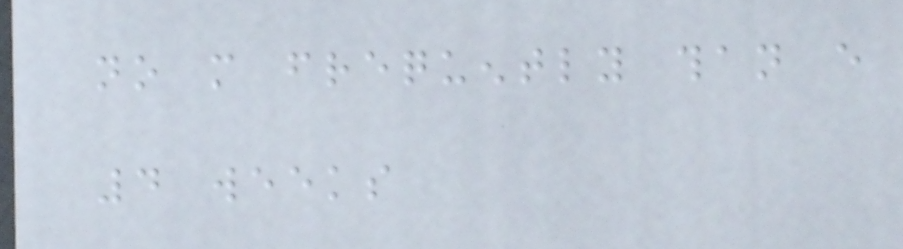no more frequently than every
4 weeks
